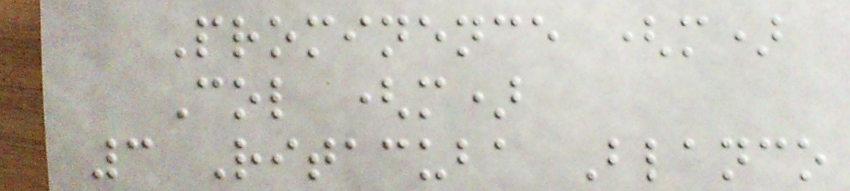Prominence (m)
Col (m)
3 Ritacuba Blanco
